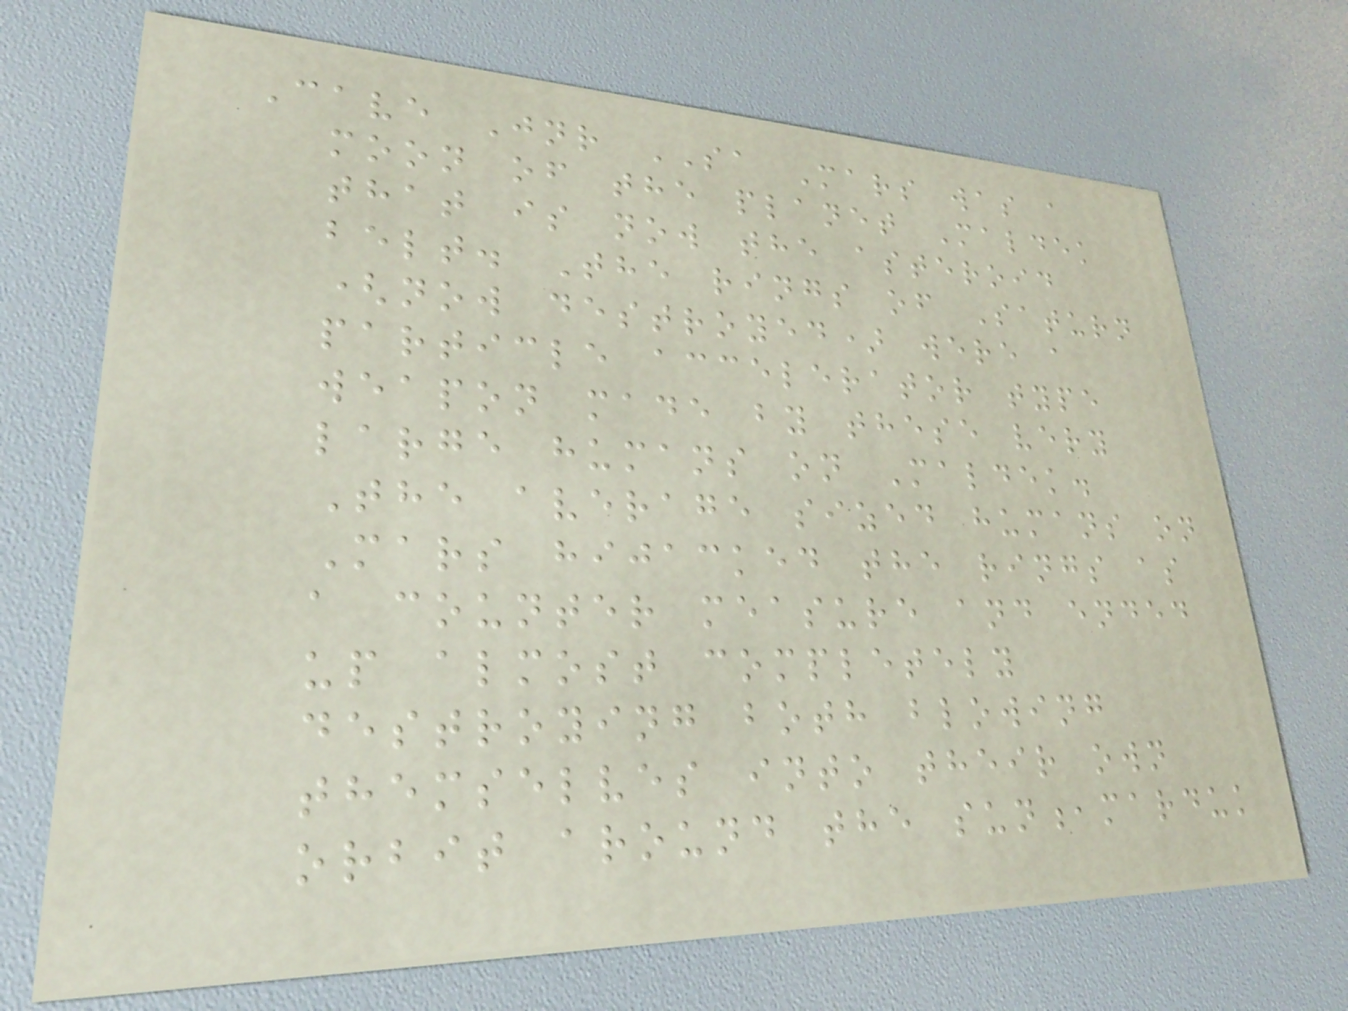Cave Jnr SA Mars was a
moon of the planet Maldek
that is now the asteroid
belt. The rings of Saturn
(now destroyed) were a
particle accelerator type
weapon made by these very
large humans on Maldek.
The average sized humans on
Mars hijacked the rings as
a counter measure and ended
up almost completely
destroying both blowing
themselves into their own
orbit around the sun,marduk
